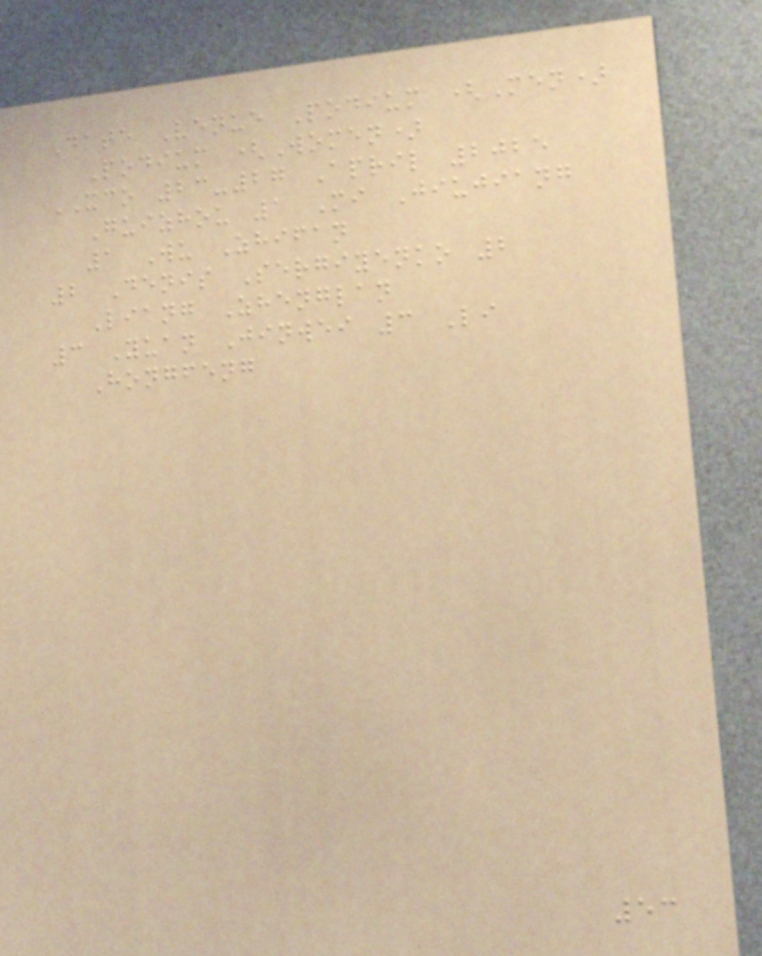Date Venue Podium (Men)
Podium (Women)
XCO 23-27 April 2025
Guizhou 1 Mi Jiujiang
1 Wu Zhifan
2 Denis Sergiyenko 2
Liang Zhenglan
3 Yuan Jinwei 3 Li
Hongfeng
53
